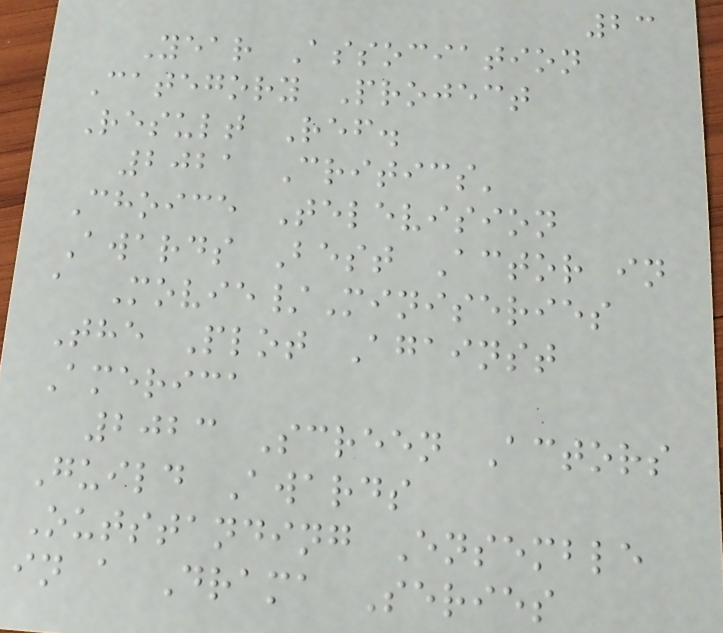23
Year Association
Category Project
Result Ref.
2021 Critics'
Choice Television
Awards Best Actor in
a Movie/Miniseries
The Plot Against
America
2023 Screen Actors
Guild Awards
Outstanding Ensemble
in a Drama Series
